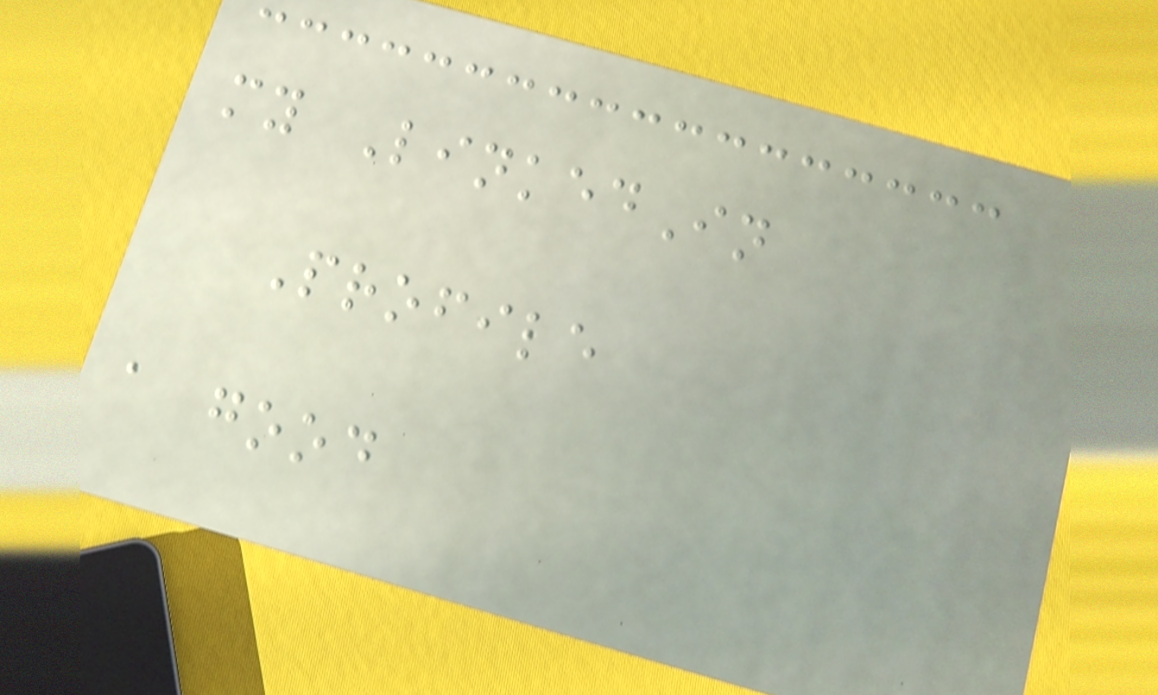my LinkedIn
Profile
a good
